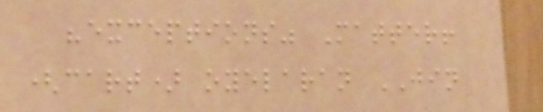"exceptions" Matter!
(cart) oyelaran JIN
